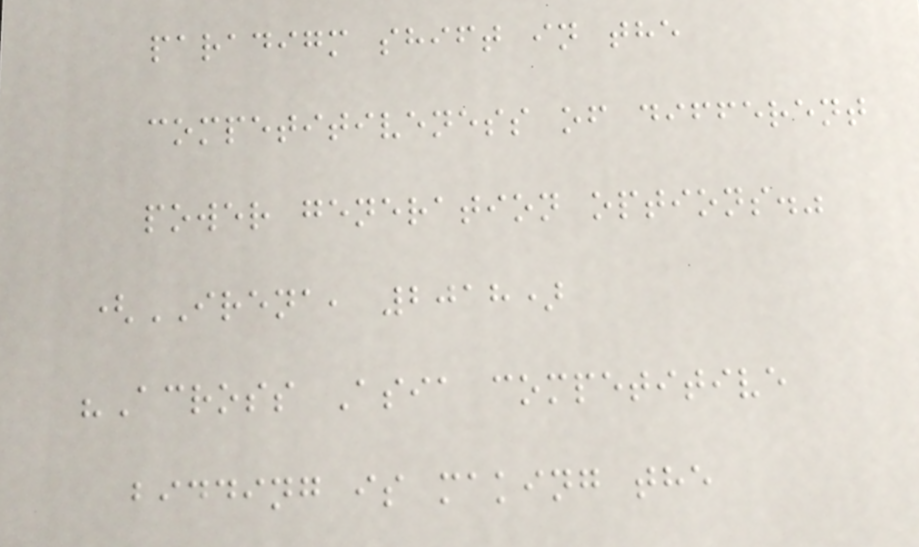paradigm shift in the
competitiveness of different
power generation options."
(IRENA, 2018)
"Across Asia competitive
bidding is making the
